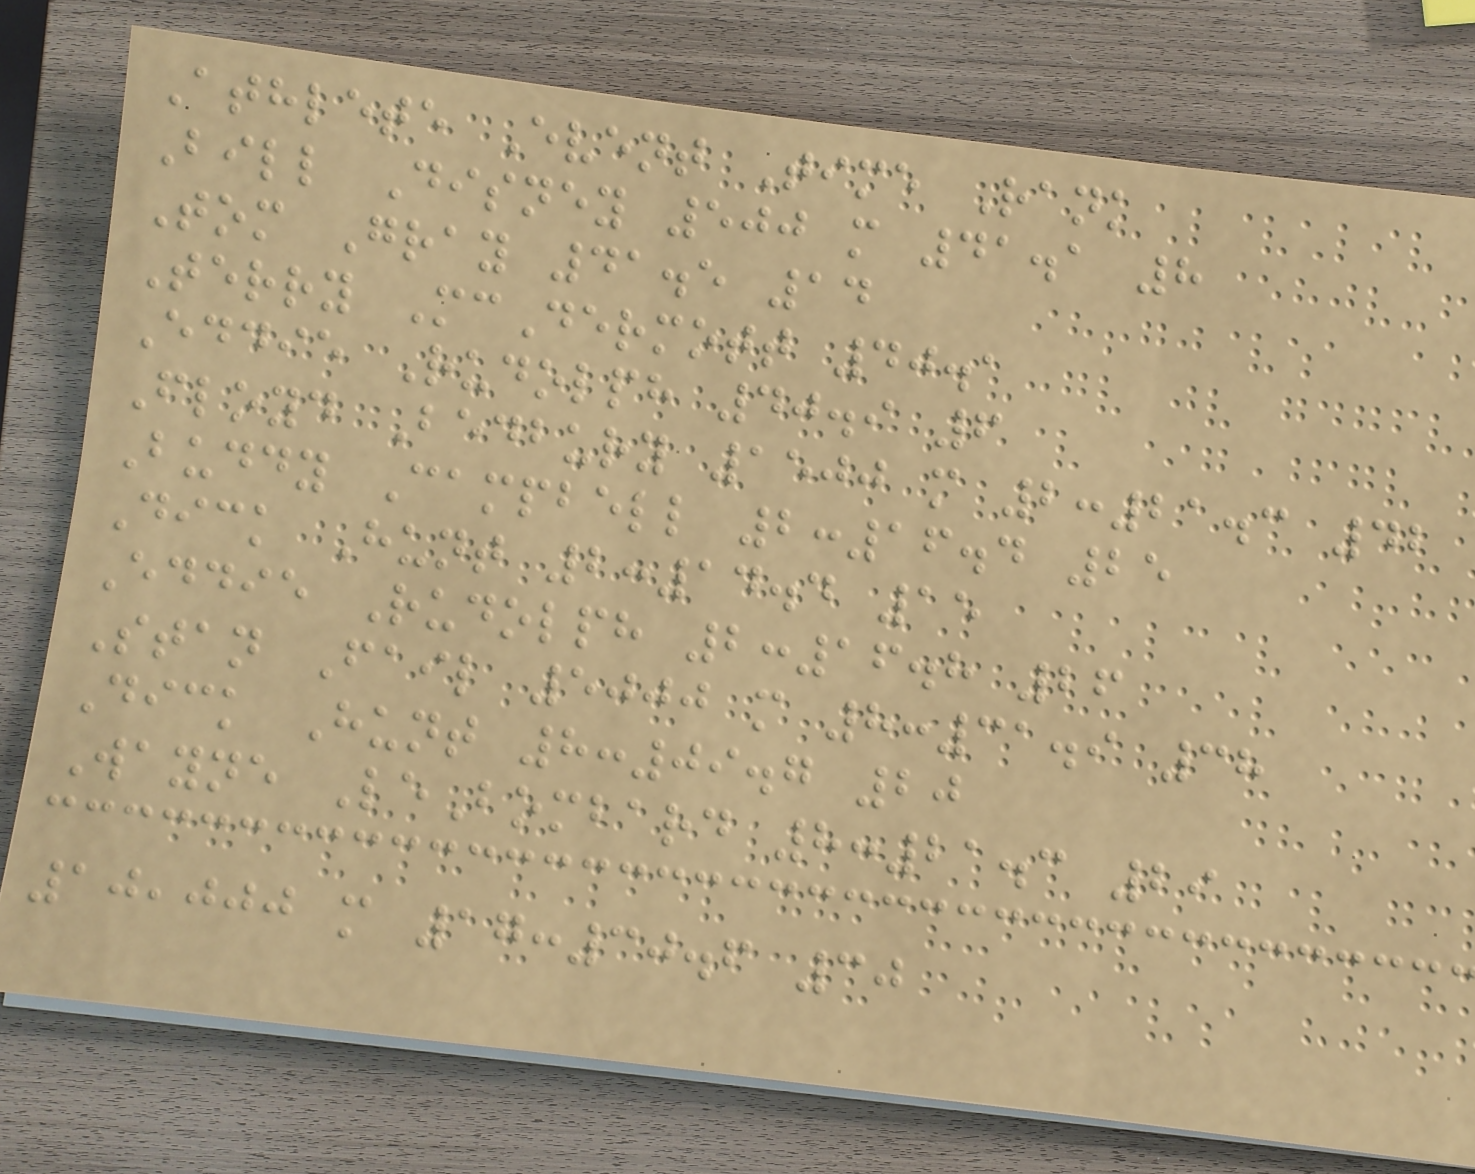Athlete Event Time Rank
Bill Disney 500 m 41.1 8
Tom Gray 41.5 14
Terry McDermott 40.1
Eddie Rudolph 40.9 6
Floyd Bedbury 1500 m 2:21.3 42
Buddy Campbell 2:16.4 25
Dick Hunt 2:14.4 15
Eddie Rudolph 2:16.8 26
Stan Fail 5000 m 8:31.9 38
Dick Hunt 8:09.7 20
Wayne LeBombard 8:21.3 29
10,000 m 17:30.6 30
